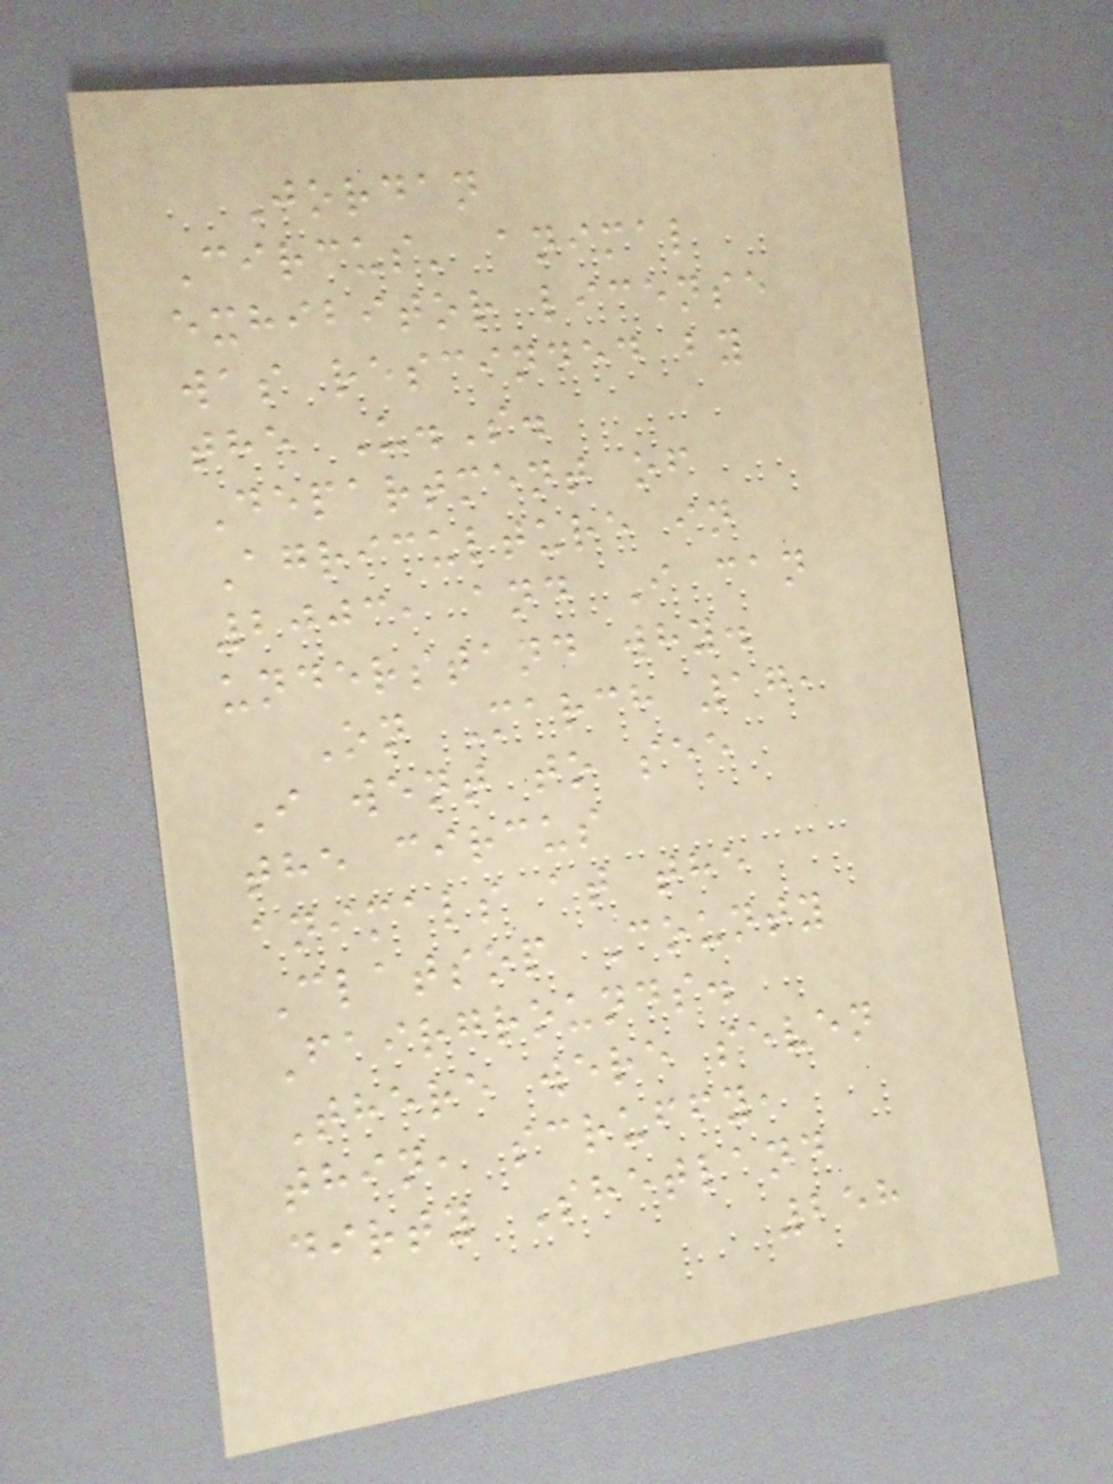Jordan
Circus' animal
exhibitor license
was rescinded by
the U.S.
Department of
Agriculture in
2003, and I can
understand why.
On March 17,
I went to see
the circus
animals at the
Clatsop County
Fairgrounds.
There were seven
thin, scruffy,
dirty Shetland
258
